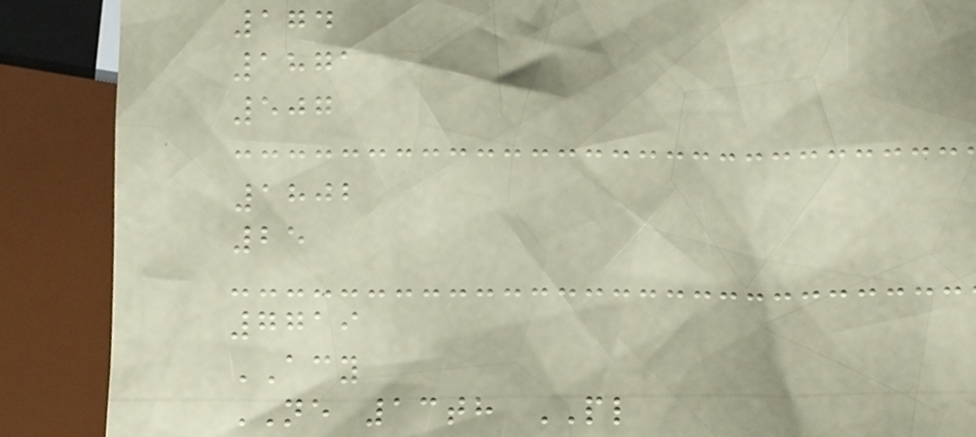174
1871
507
1802
25
7719
ACY
NE 13th PL
